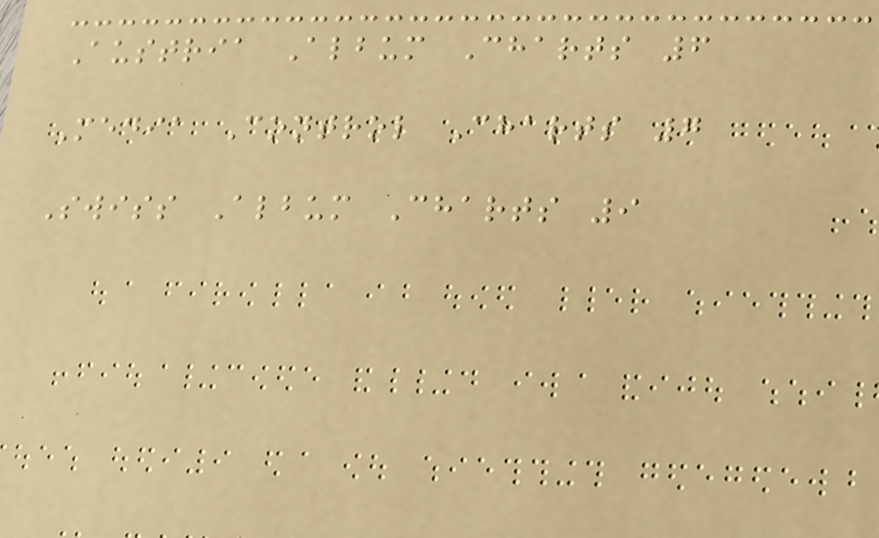Austria Album Charts 6
Media Control Charts 7
Swiss Album Charts 9
